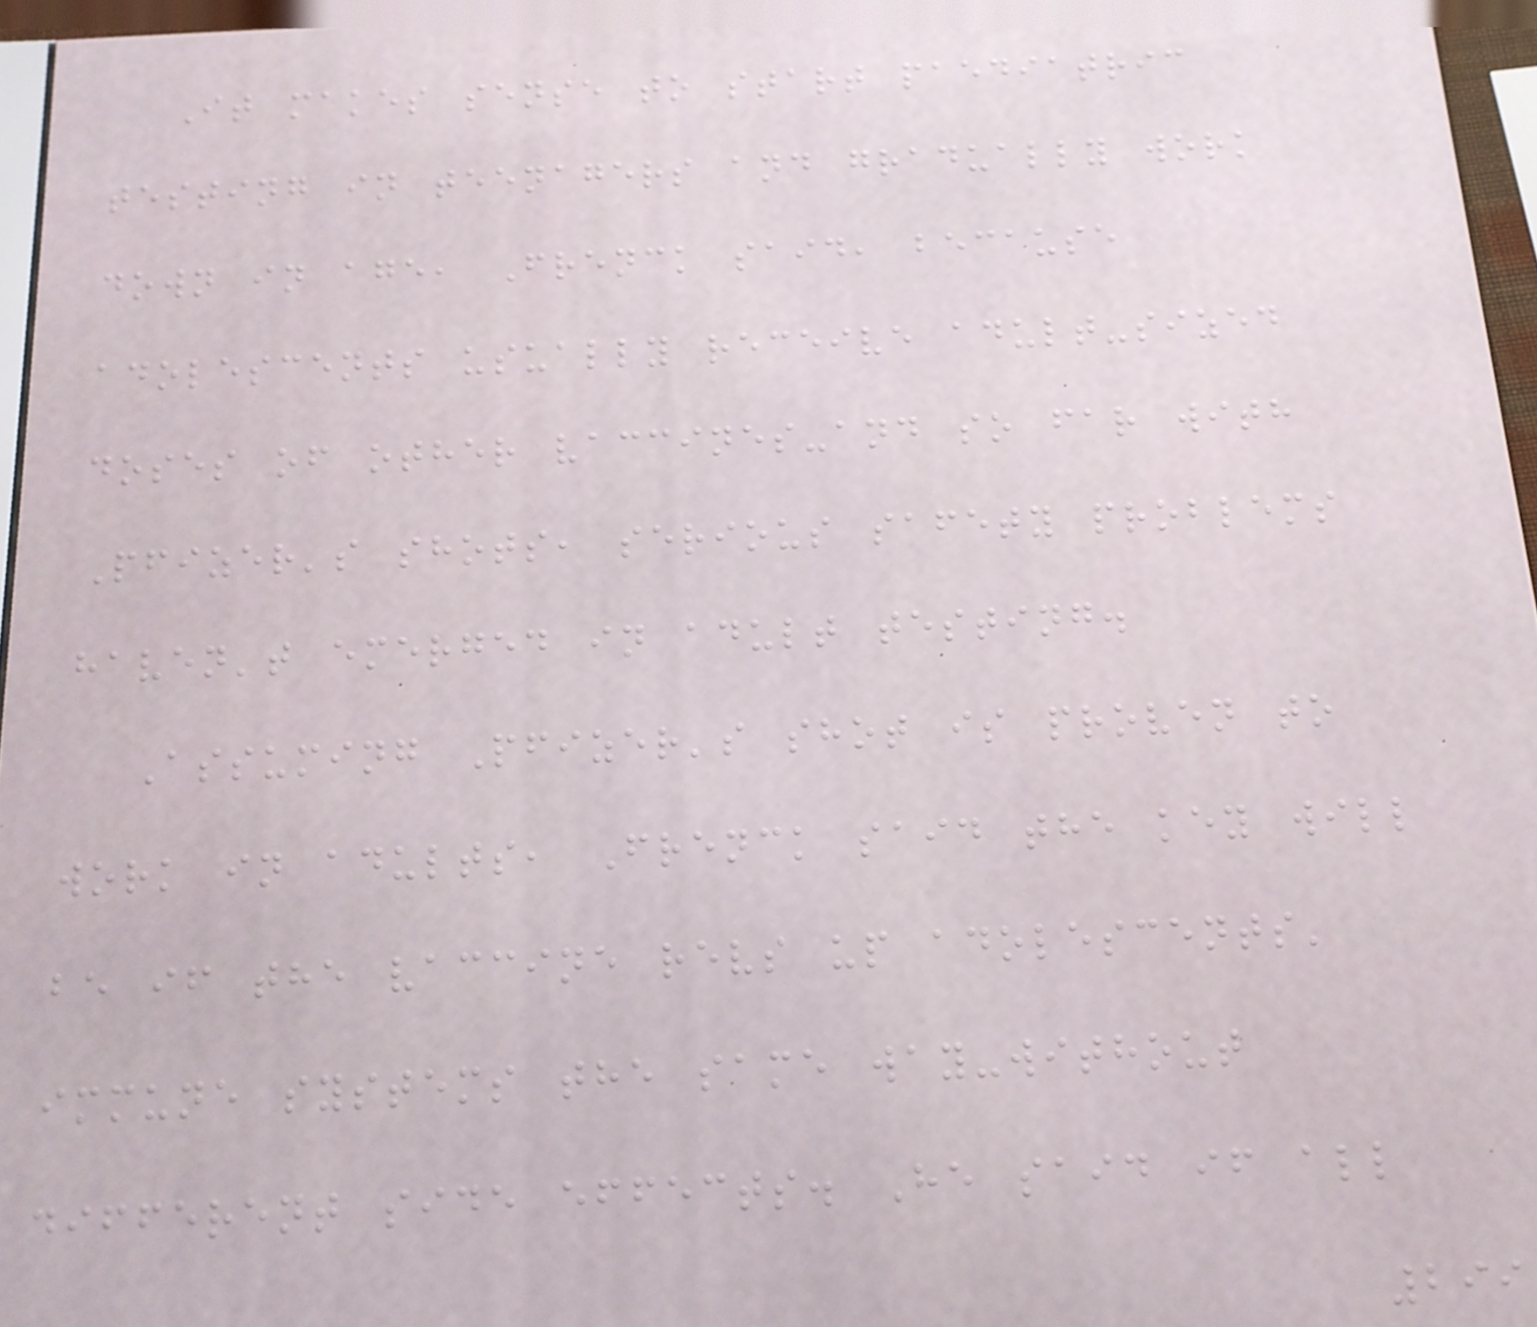It makes sense to start paediatric
testing in teenagers and gradually work
down in age, Frenck said, because
adolescents usually receive adult-sized
doses of other vaccines-and so far with
Pfizer's shots, serious safety problems
haven't emerged in adult testing.
Assuming Pfizer's shot is proven to
work in adults, Frenck said the key will
be if the vaccine revs up adolescents'
immune systems the same way-without
different side effects. He said if all
299
